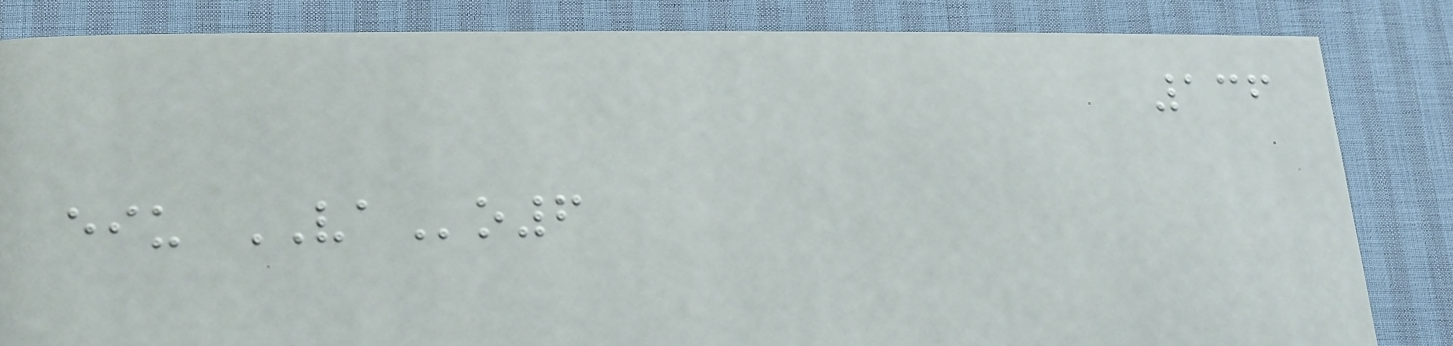136
eiu VAo6
